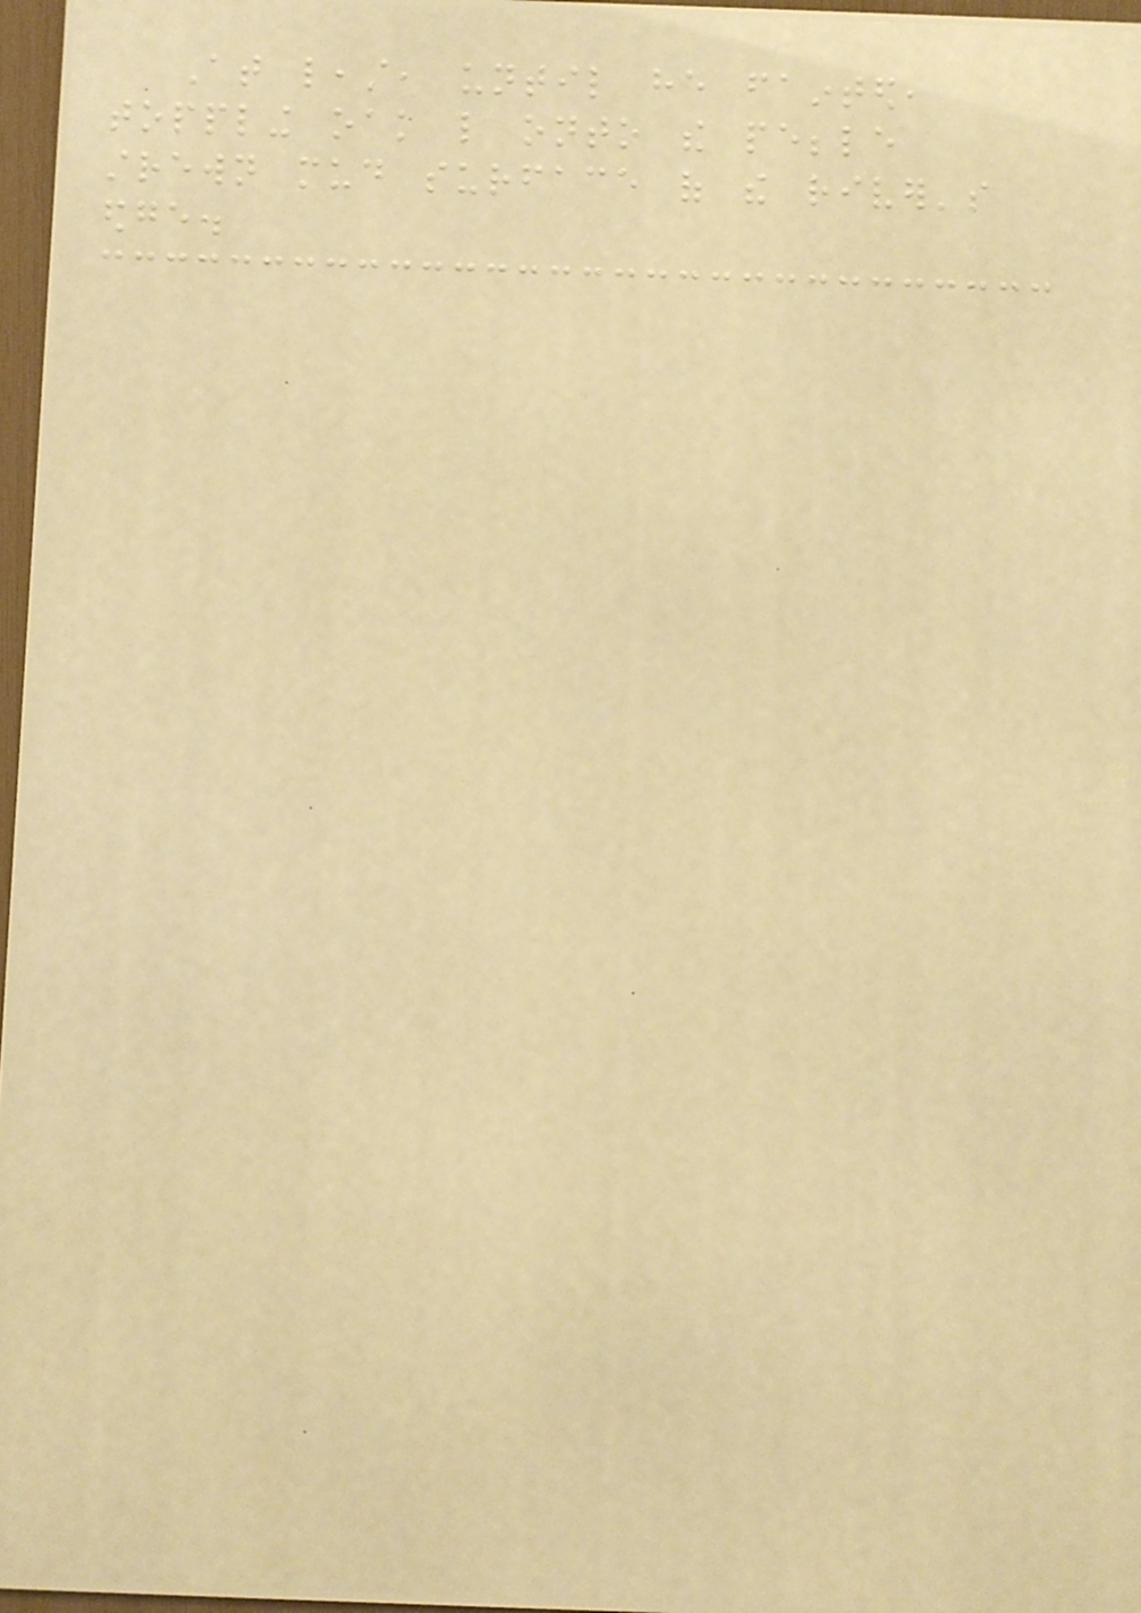At least, until he fainted,
toppling oak like onto the pebble
strewn mud surface of the river's
edge.
